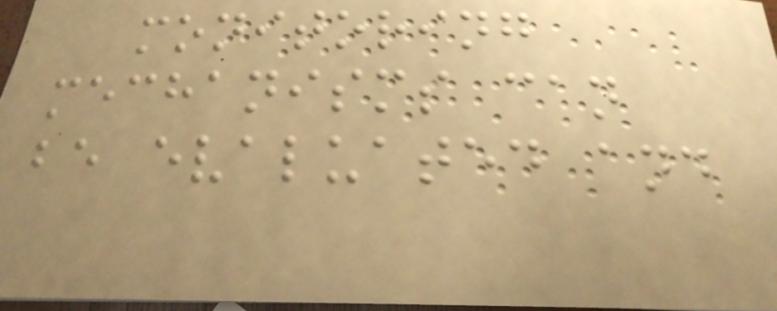monitoring
mechanisms can
be evaluated and
